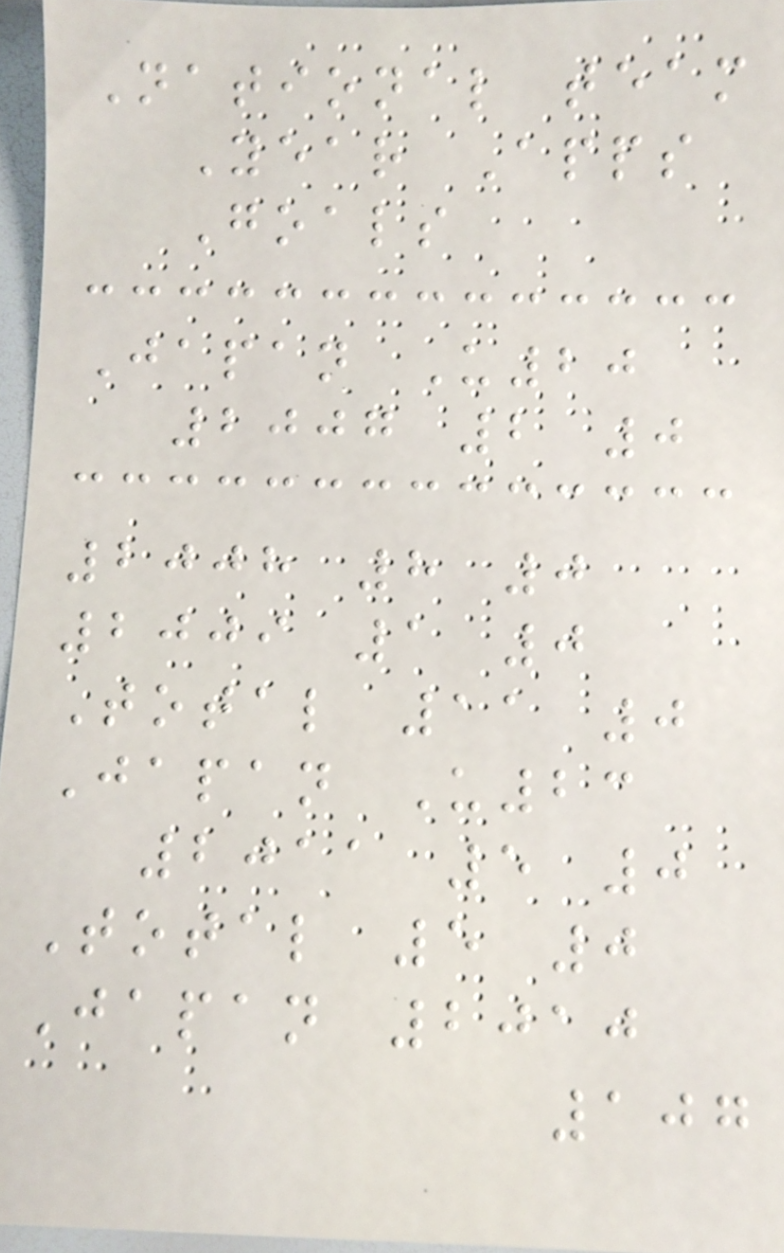National team
Year Apps
Goals
Japan U20
2007 2 0
2008 8 0
2009 1 0
Total 11 0
Japan U23
2011 5 0
Total 5 0
Japan 2010
107
